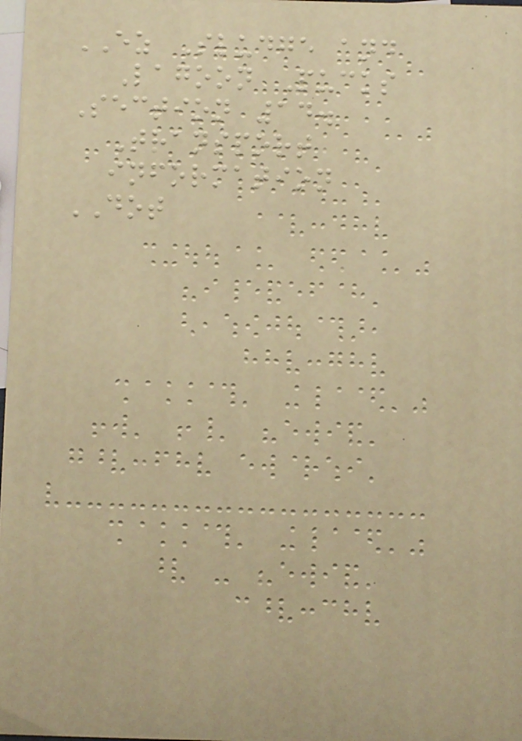EZ Sludge and
Lagoon Pucks
Section 14.
Transport
information
DOT
